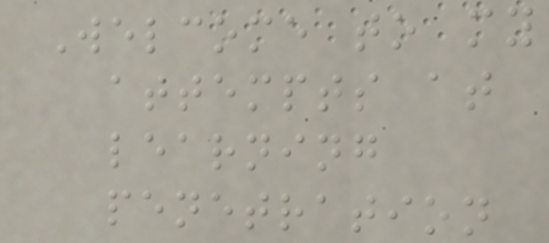Welcome to my
attempts at
learning
penetration
